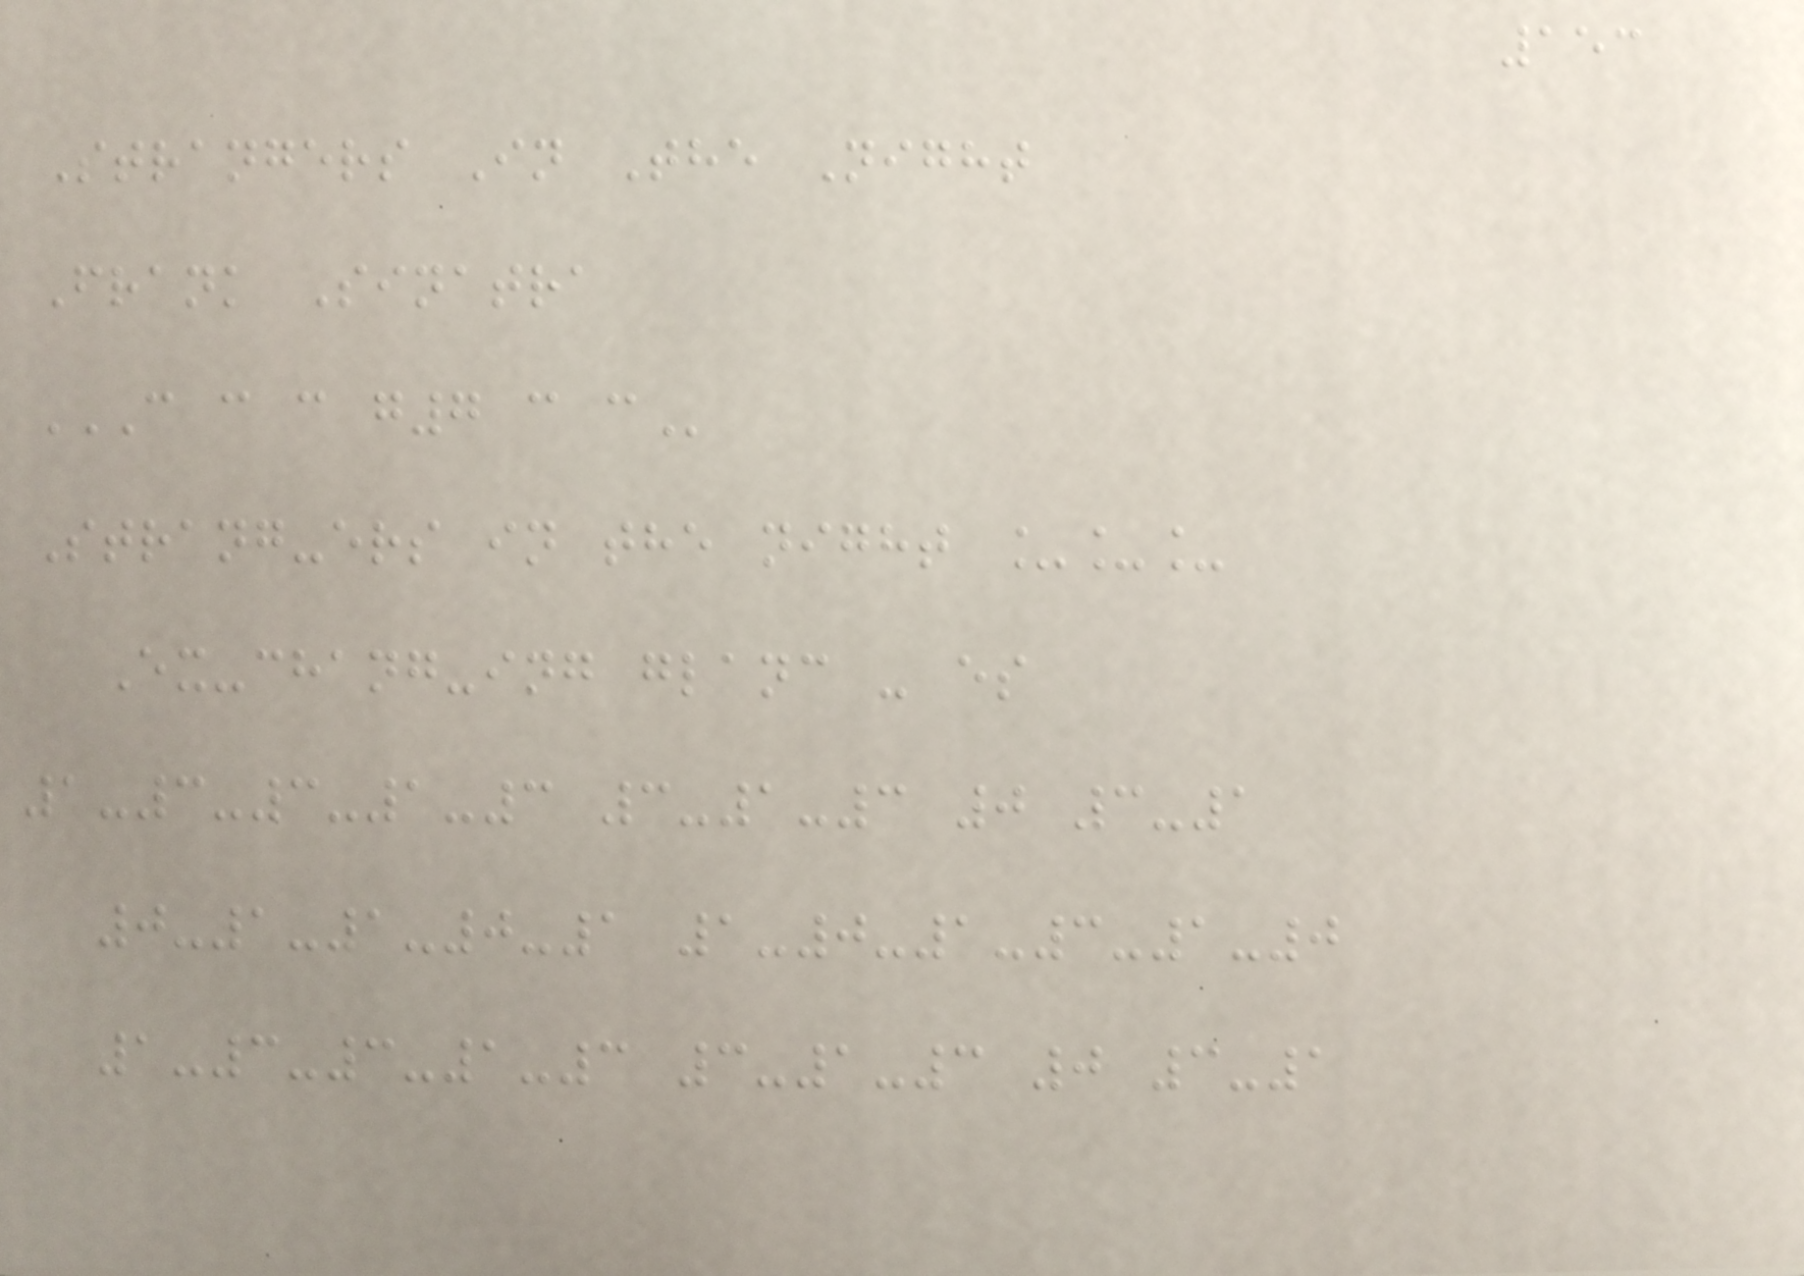153
Strangers In The Night
Frank Sinatra
C C C G7 C C
Strang-ers in the night ___
Ex-chang-ing glanc - es
1-3-3-1-3 3-1-3 0 3-1
0-1-1-0-1 1-0-1-3-1-0
1-3-3-1-3 3-1-3 0 3-1
